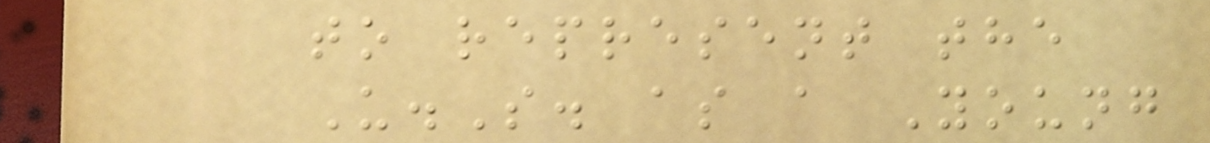to represent the
U.S. as a Young
